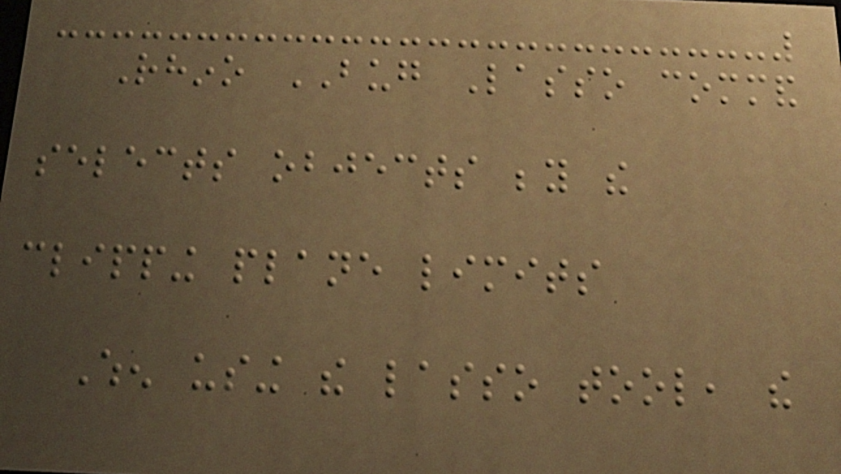Rhino BUG Lasso command
selects objects beyond the
clipping plane limits
When using the lasso tool, the
